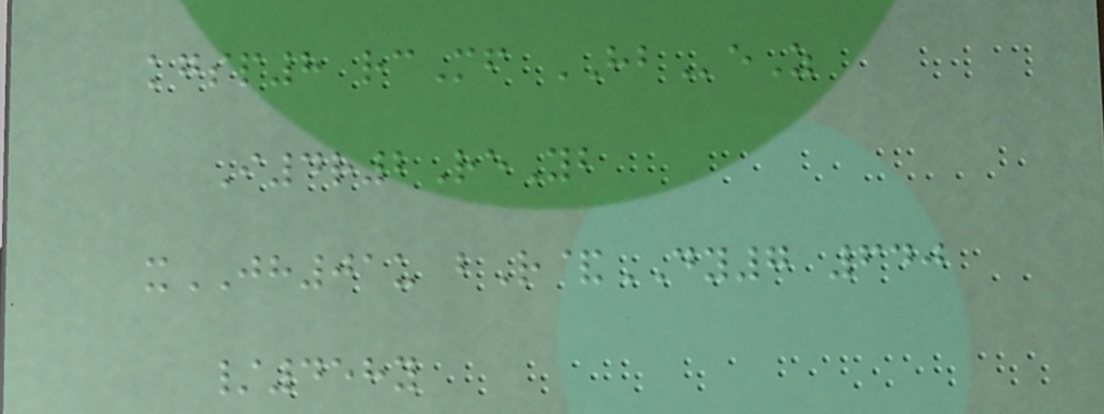kgsp8 rcMf HBeZ
I4r2ReYb
xJH01u bR&DY7 640
/458y
